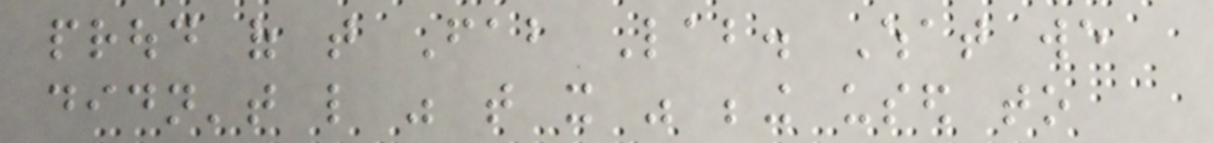proud of that Fab Lab. What we
didn't like was that it was being used to
